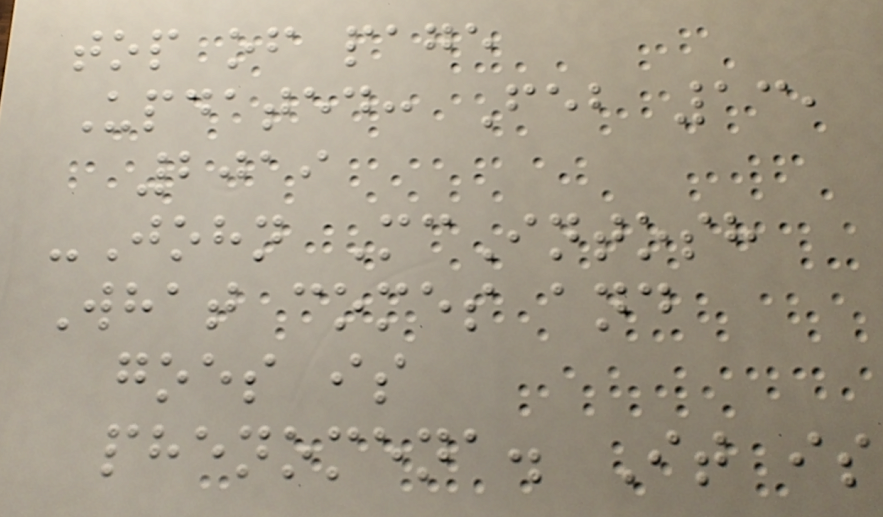top of page
Updated: Feb 13,
2019
-John McIntosh
What comes and
goes is
phenomena. It is
